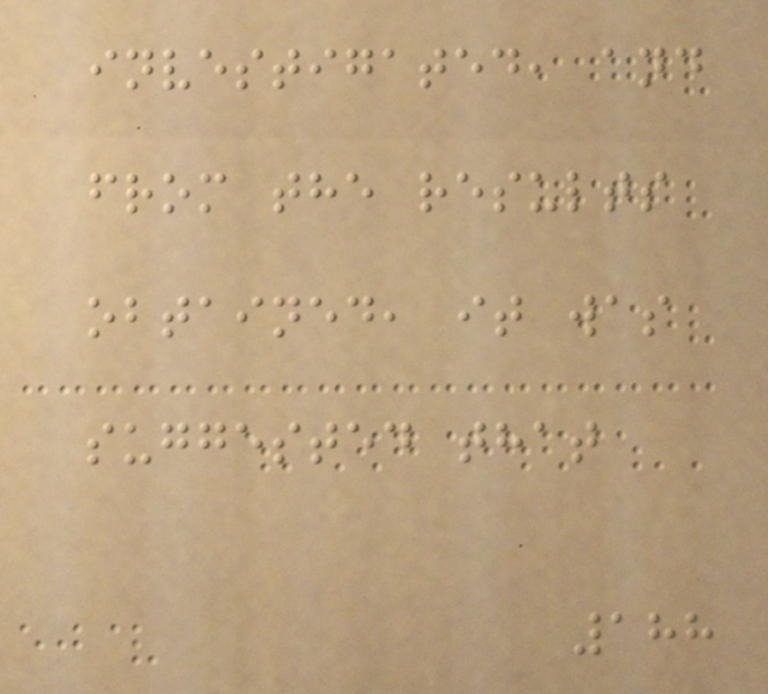investigated, and
from the results
obtained, it was
suggested that
188
